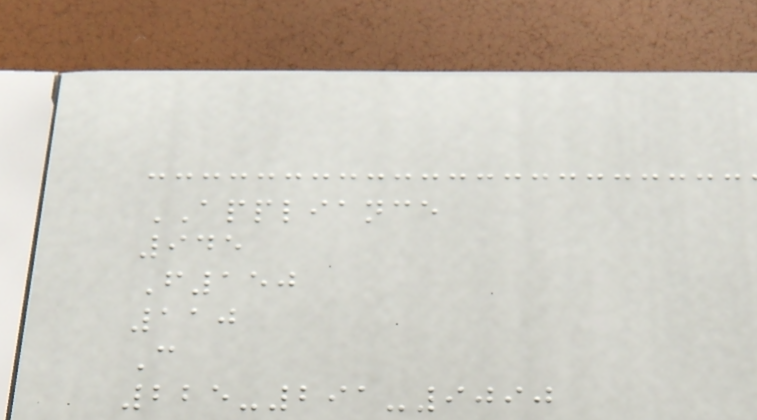APPLIANCE
945
F150
110
C
225-291-9090
